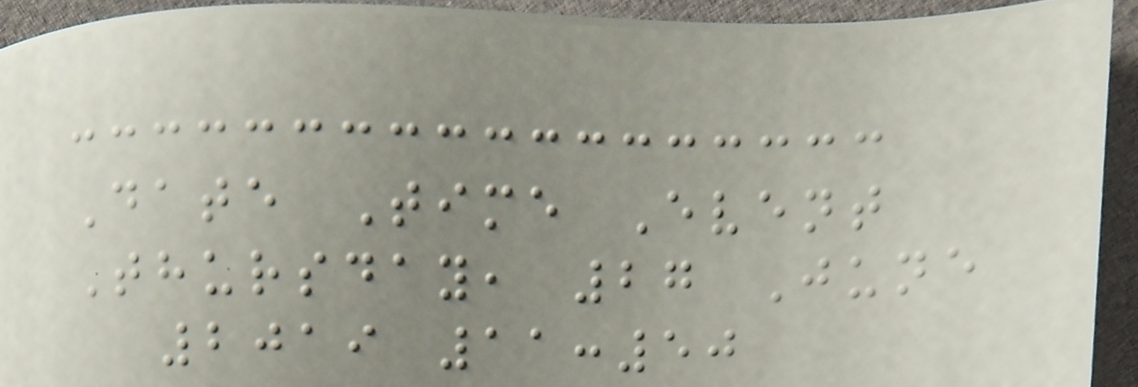Date Time Event
Thursday, 27 June
2019 11:50
